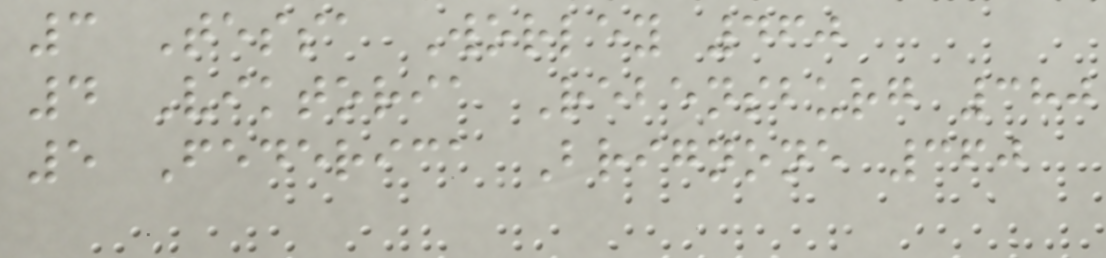3 Tessa Worley 460
4 Viktoria Rebensburg 380
5 Federica Brignone 360
